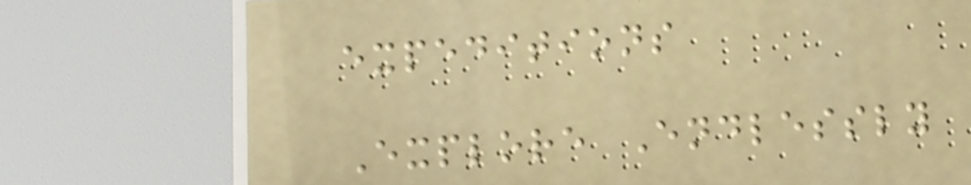expeditions
Explore Endlessly
